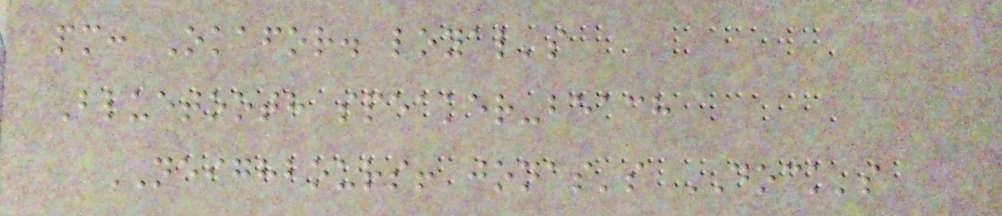pm: Okafor. loyal's
Bluetooth speaker-beach
NEIGHBOURS! jonas's DOCK's
